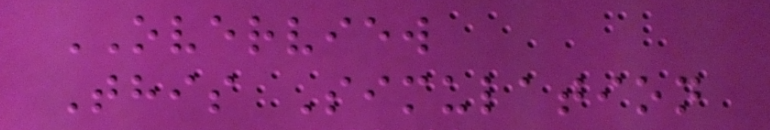OVERVIEW
This Simulation
